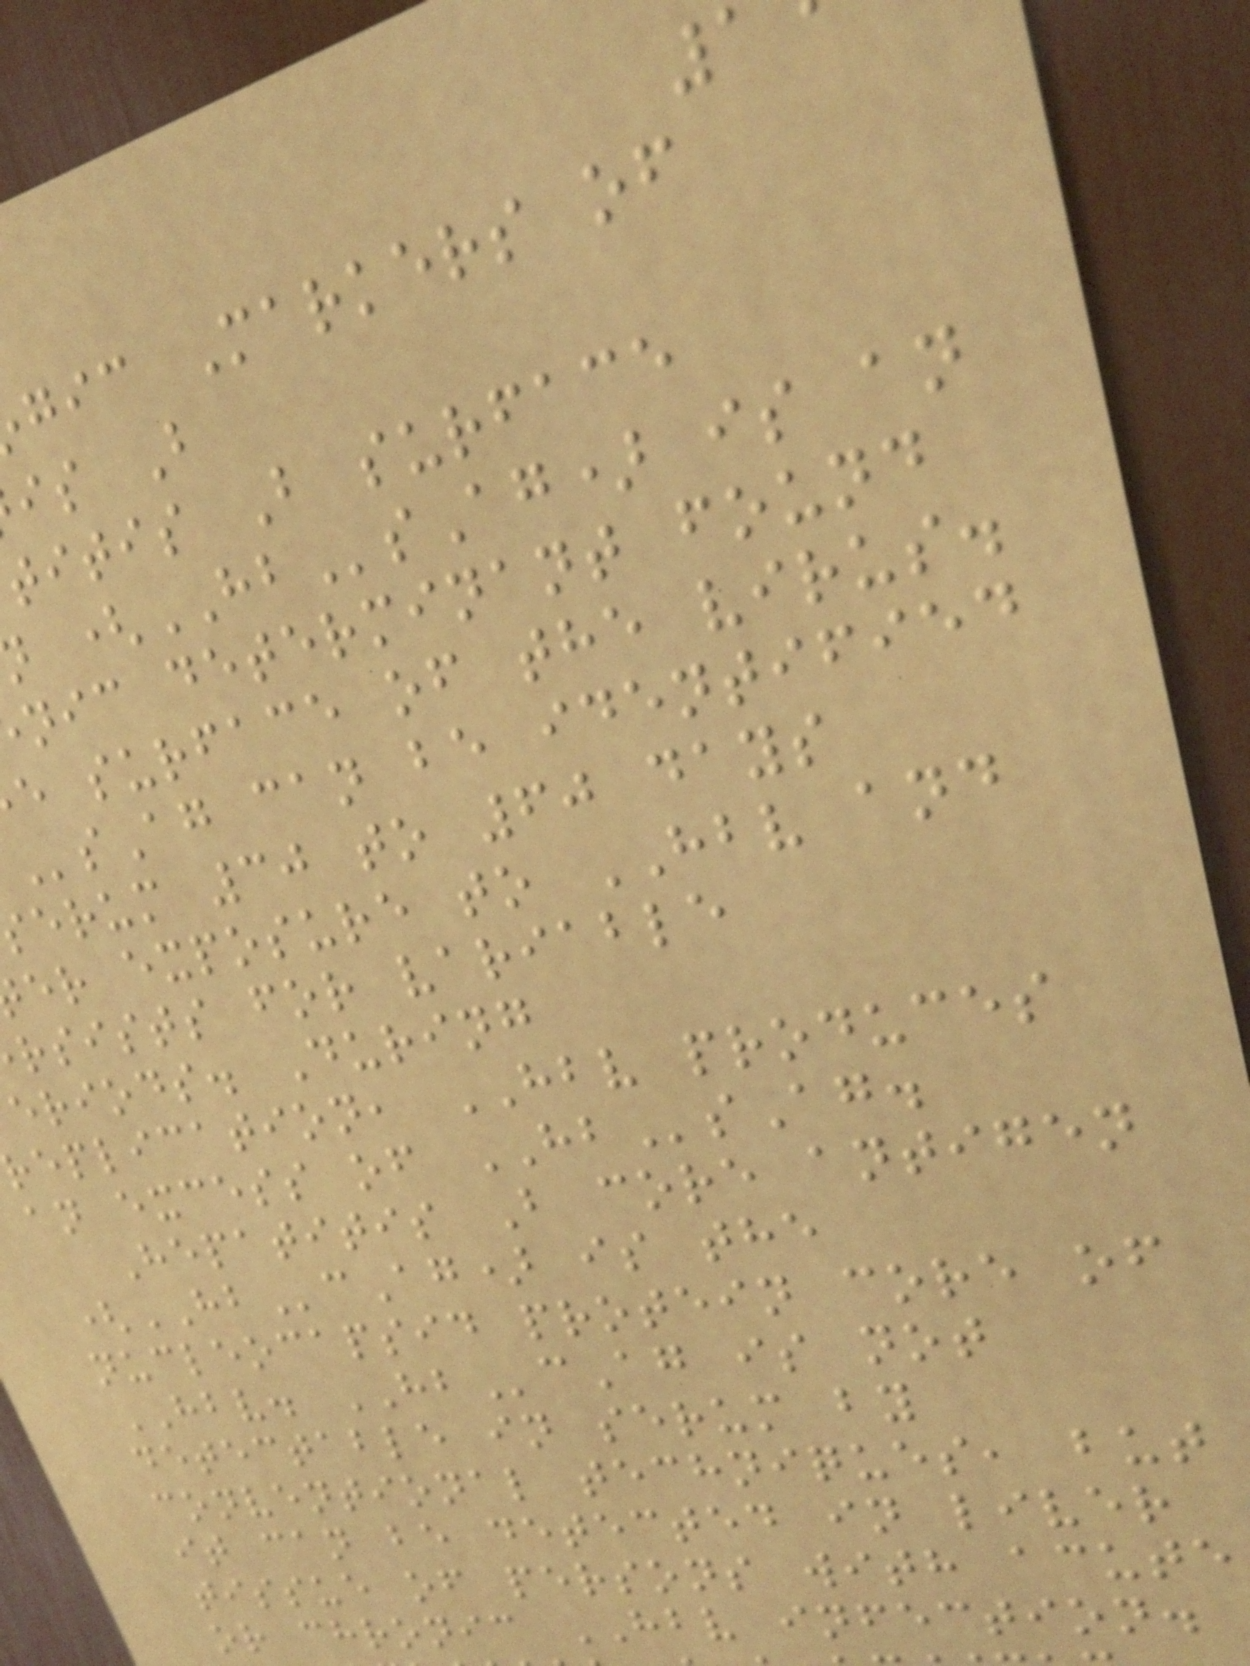gic Markers of
is B
titis B surface
(HBsAg) is an
nic determinant found
e surface of the virus.
sAg can be identified
erum 30 to 60 days
er exposure to HBV and
rsists for variable
eriods. During
replication, HBV produces
an excess of HBsAg.
Hepatitis B core antigen
(HBcAg) is the
nucleocapsid protein core of
HBV. HBcAg is not
detectable in serum by
conventional techniques, but
it can be detected in liver
tissue of persons with acute
or chronic HBV infection.
